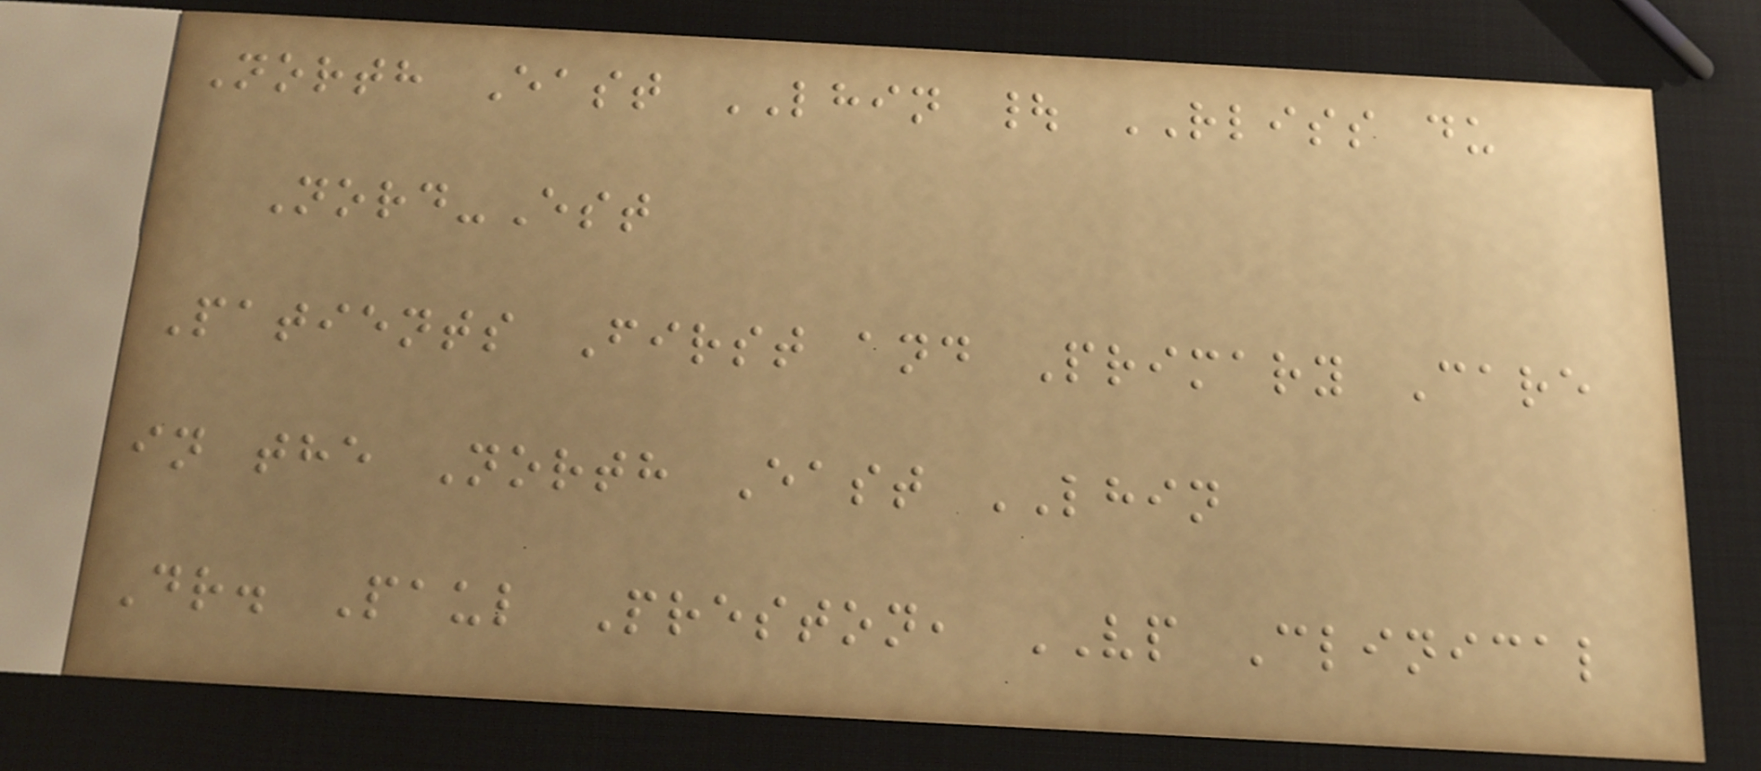North East LHIN | RLISS du
Nord-Est
Patients First and Primary Care
in the North East LHIN
Dr. Paul Preston, VP Clinical
